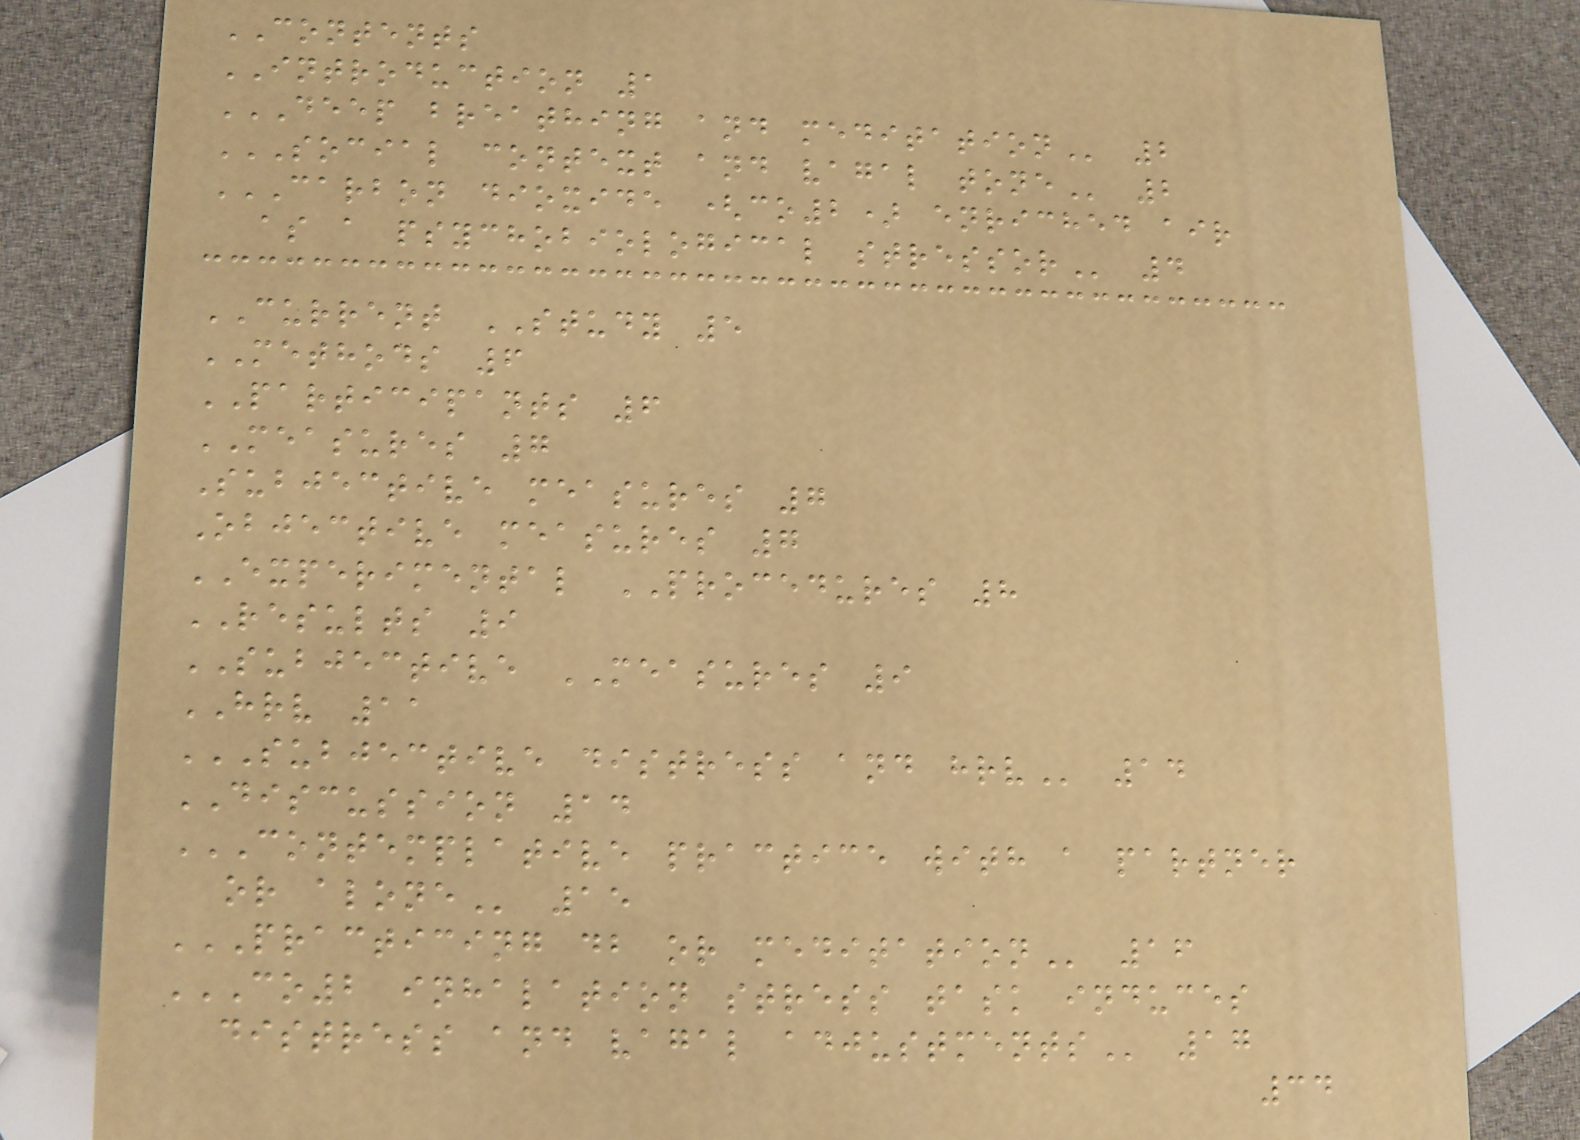CONTENTS
INTRODUCTION 1
DEEP BREATHING AND MEDITATION 2
SOCIAL CONTEXT AND VAGAL TONE 2
CARBON DIOXIDE (CO2) ENRICHED AIR
AS A PSYCHOBIOLOGICAL STRESSOR 4
CURRENT STUDY 5
METHODS 6
PARTICIPANTS 6
MEASURES 7
Subjective measures 7
Objective measures 7
EXPERIMENTAL PROCEDURES 8
RESULTS 9
SUBJECTIVE MEASURES 9
HRV 11
SUBJECTIVE DISTRESS AND HRV 14
DISCUSSION 14
CONTEMPLATIVE PRACTICE WITH A PARTNER
OR ALONE 15
PRACTICING DB OR MEDITATION 16
CO2 INHALATION STRESS TASK INDUCES
DISTRESS AND VAGAL ADJUSTMENTS 17
34
